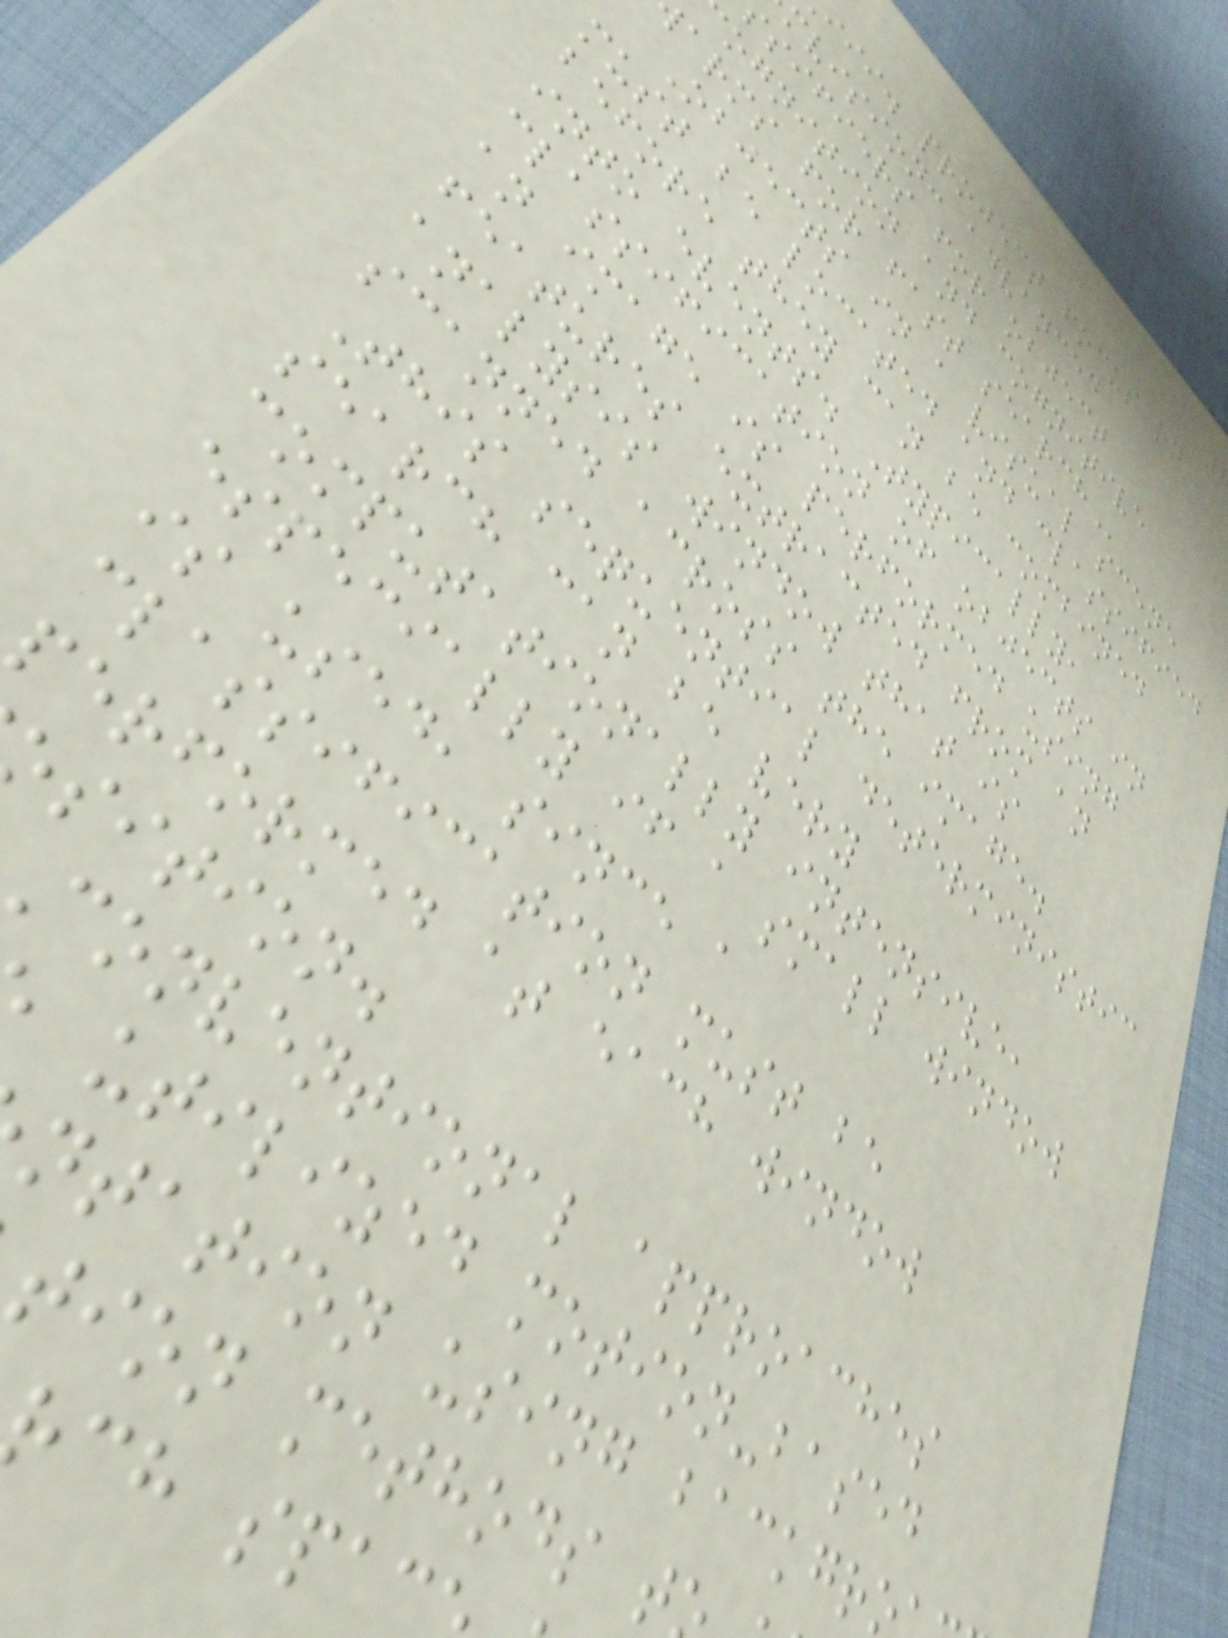iii. project focus on
mvision: advanced
ssifiers for object
ognition and cognitive
arms for fast
Objects in a visual scene
must be located and classified
before they can be combined
into events. Typically,
classification of objects in
an image is performed using
features extracted from an
analysis window that is
scanned across the image.
This sequential deterministic
search can be very
computationally intensive,
especially if a small window
is used, since a
classification must be
performed at each window
sition.
conventional approaches
utilized motion-based
ntation using backgr
tion methods t
